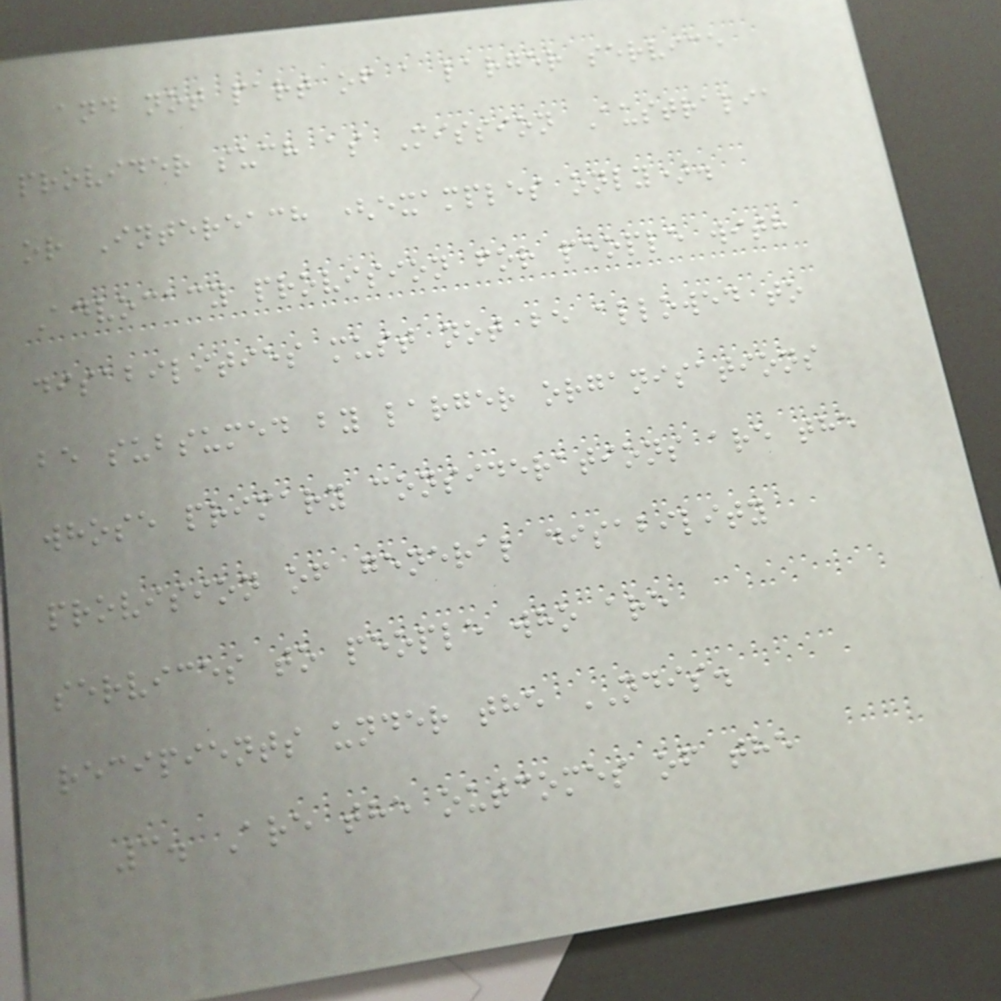and not part of a larger service
provider such as Mission Australia
or Intereach (examples only).
Advocacy provision for people with
disabilities must not be allowed to
be subsumed by larger organisations
whose primary considerations are the
provision of general disability
services to people who are
recipients under the NDIS.
3. Are the outcomes of the
